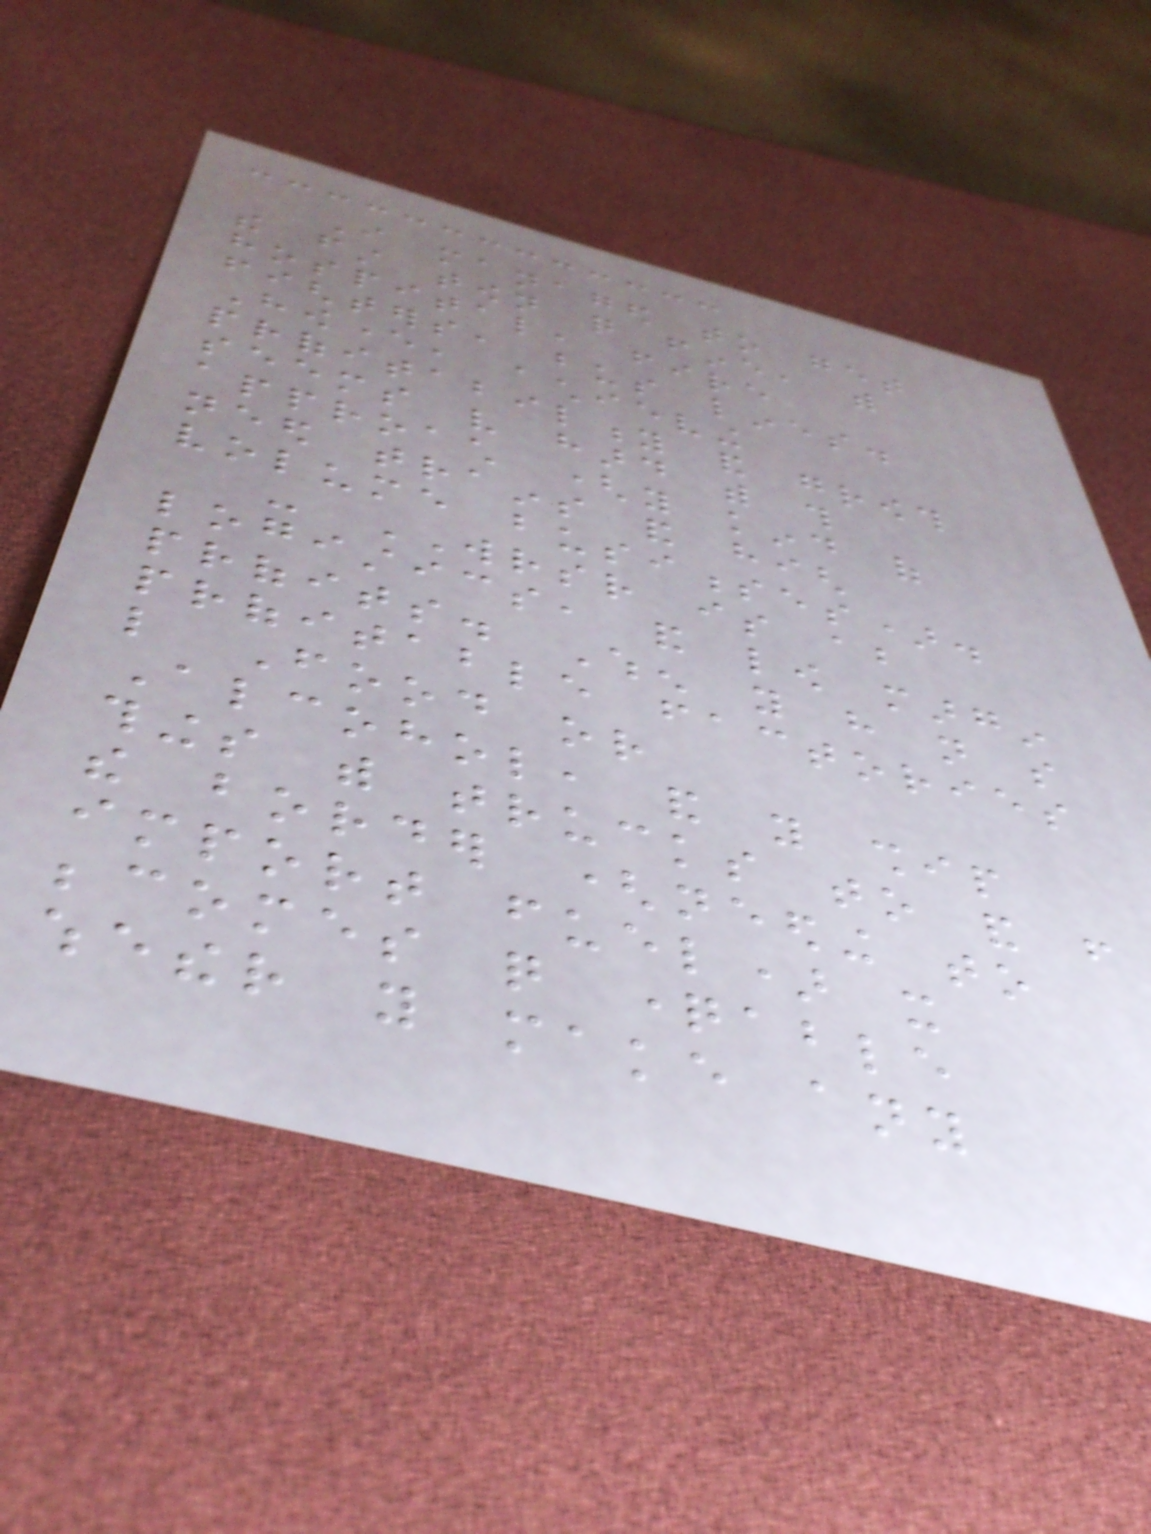I managed to get
the first town quite fine, with
hospital, fire
fighters, bus lines.
However, achieving
profitability and growth
seems very hard with this
approach (you kind of
need trains and high
volume businesses).
- WRSR is about
logistics, and low margin
profits. When you have not so
profitable factories
like Food or
Alcohol, and you ship
things with trucks to and from
the border (needing to
import fuel) it
becomes quite questionable
whether you make any
